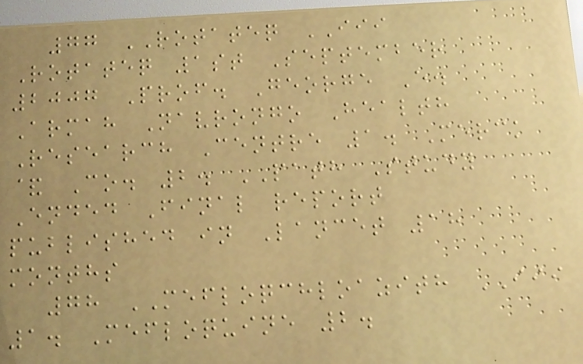77 ROTATEQ III
Rotateq 1st September
2007 Prof. George E.
Armah Navrongo Health
Research Centre 1. Merck
& Co. 2. PATH Study
Ended Final report
published in Lancet 18
months
78 MEFLOQCHLOAZITH III
1. Mefloquine 2.
